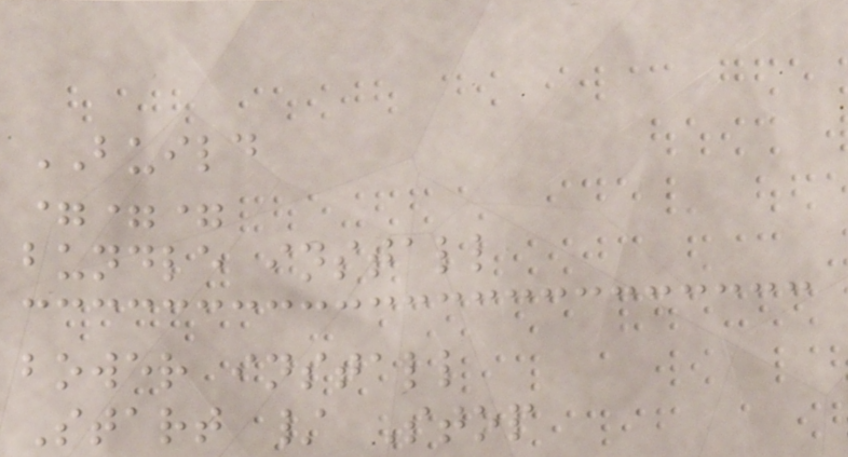BUILD
===
bundle install
bower install
Start / Stop
